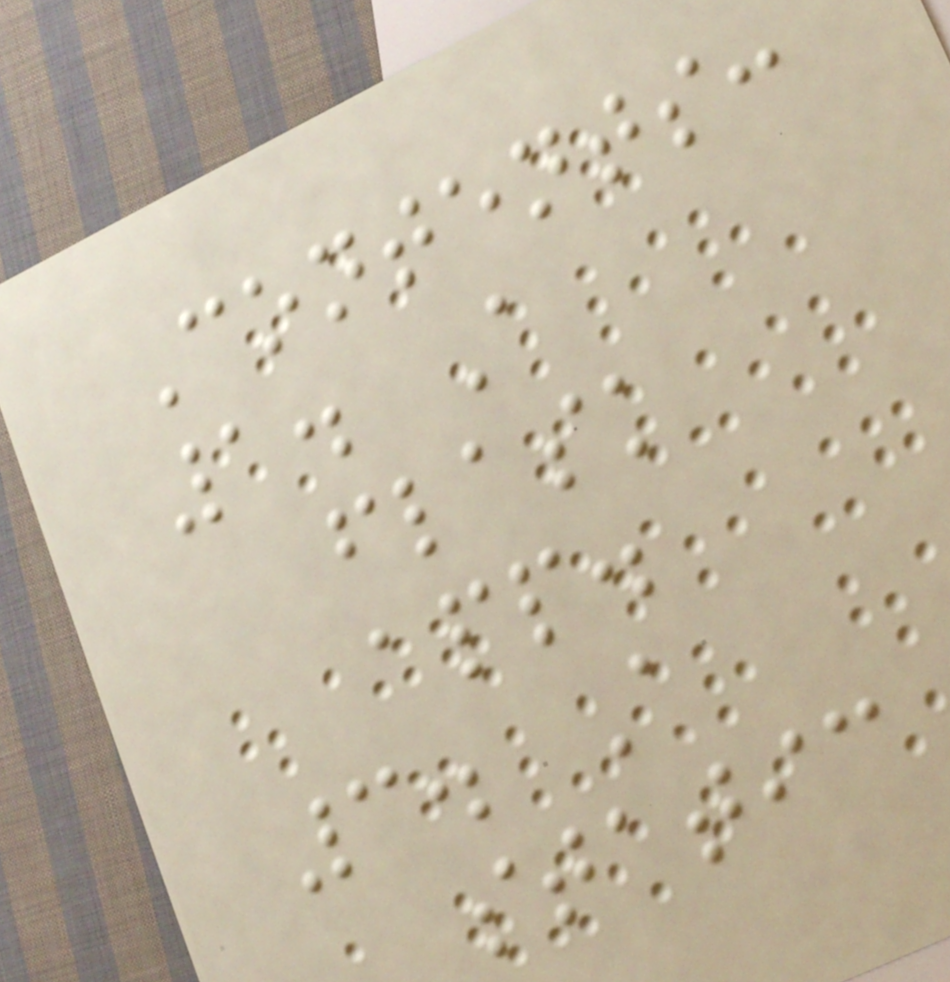Contents:
1. A
flask
app.
3. A
static
